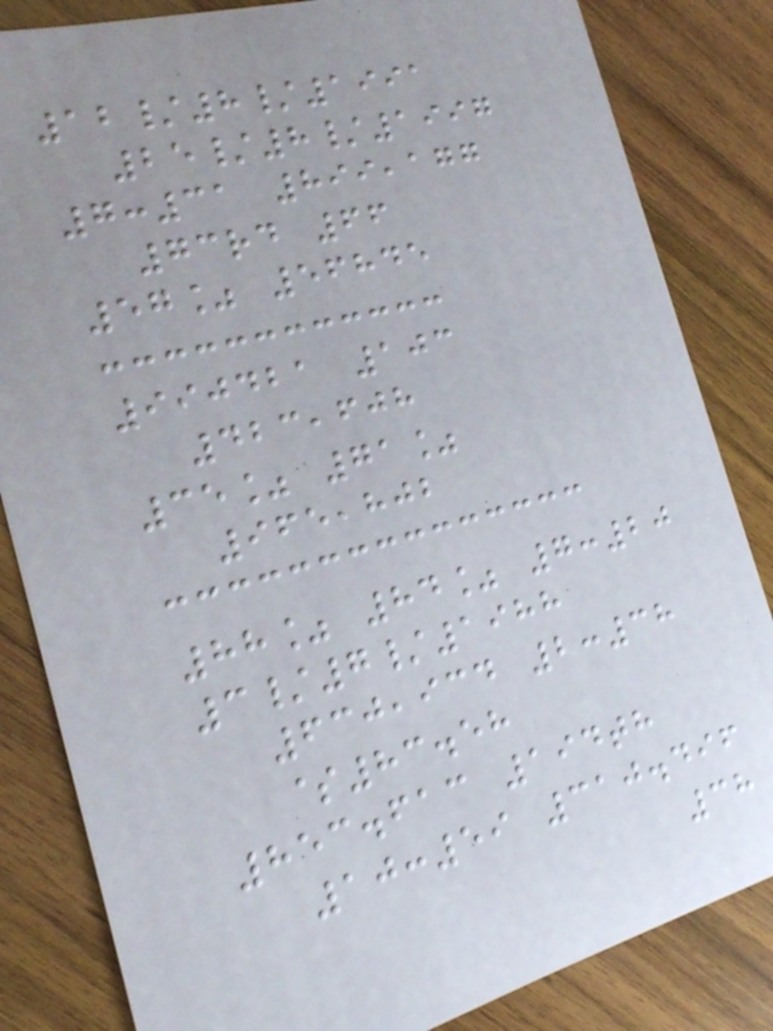12/8/1991
25/8/1997
7:31 899,177
73rd 66
57% 56845
990421 103
423,608
35% 71%
965,802
88% 84% 7:20
3/7/1988
630,934 2:38
$83.58
853.613 194th
10:59 310.496
38
